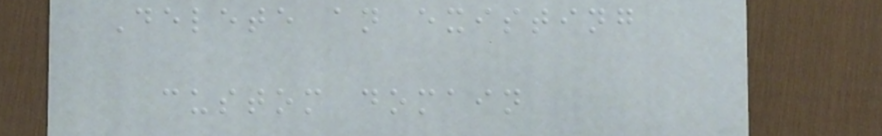Delete an existing
custom domain
